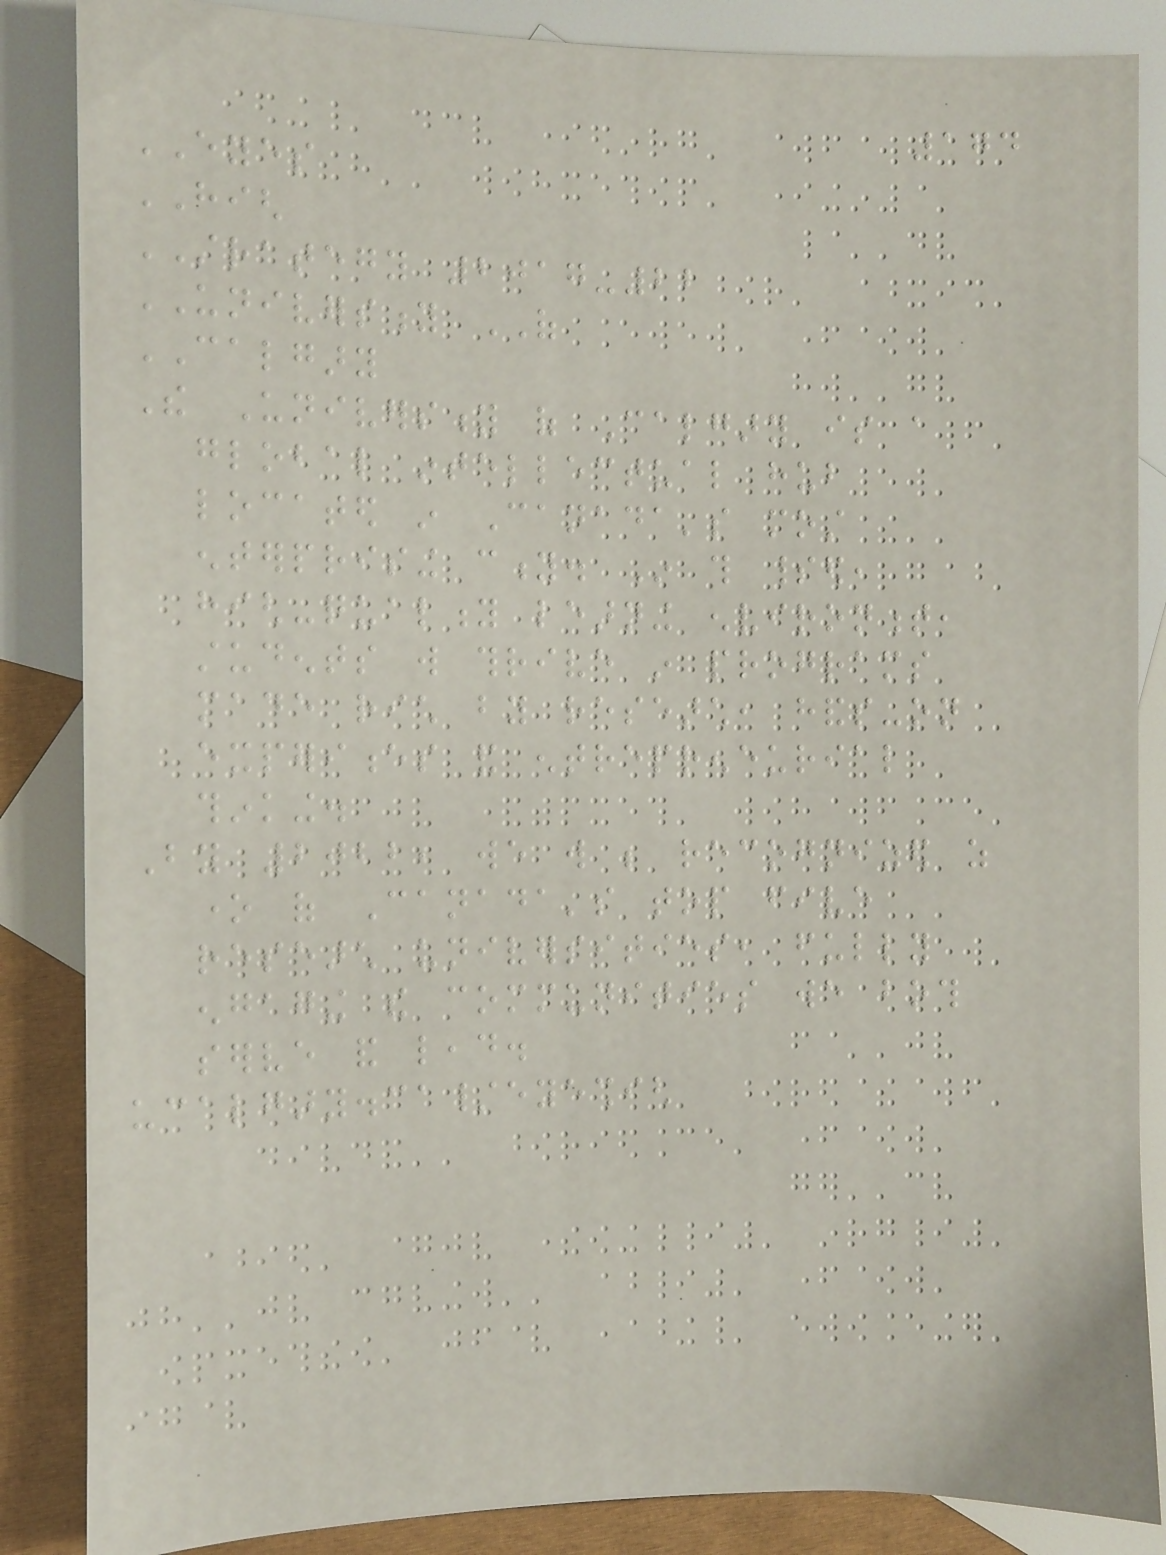174
EYES
HIGH
STRATEGY 2017-22
UNIVERSITY OF
CALGARY
The University of Calgary is a
global intellectual hub
located in Canada's most
enterprising city. In this spirited,
high-quality learning environment,
students will thrive in programs
made rich by research, hands-on
experiences and entrepreneurial
thinking.
By 2022, we will be recognized as
one of Canada's top five
research universities, fully
engaging the communities we both
serve and lead.
ucalgary.ca/eyeshigh
